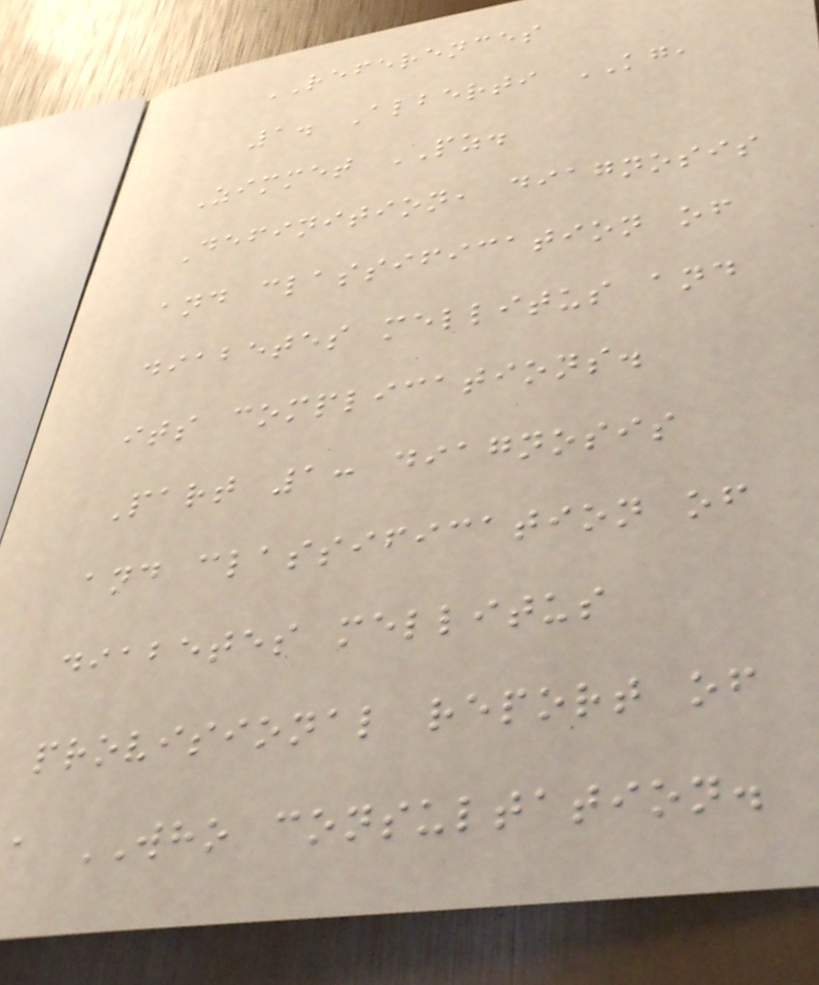REFERENCES
1. Alberti KG,
Zimmet PZ.
Definition, diagnosis
and classification of
diabetes mellitus and
its complications.
Part 1: diagnosis
and classification of
diabetes mellitus
provisional report of
a WHO consultation.
